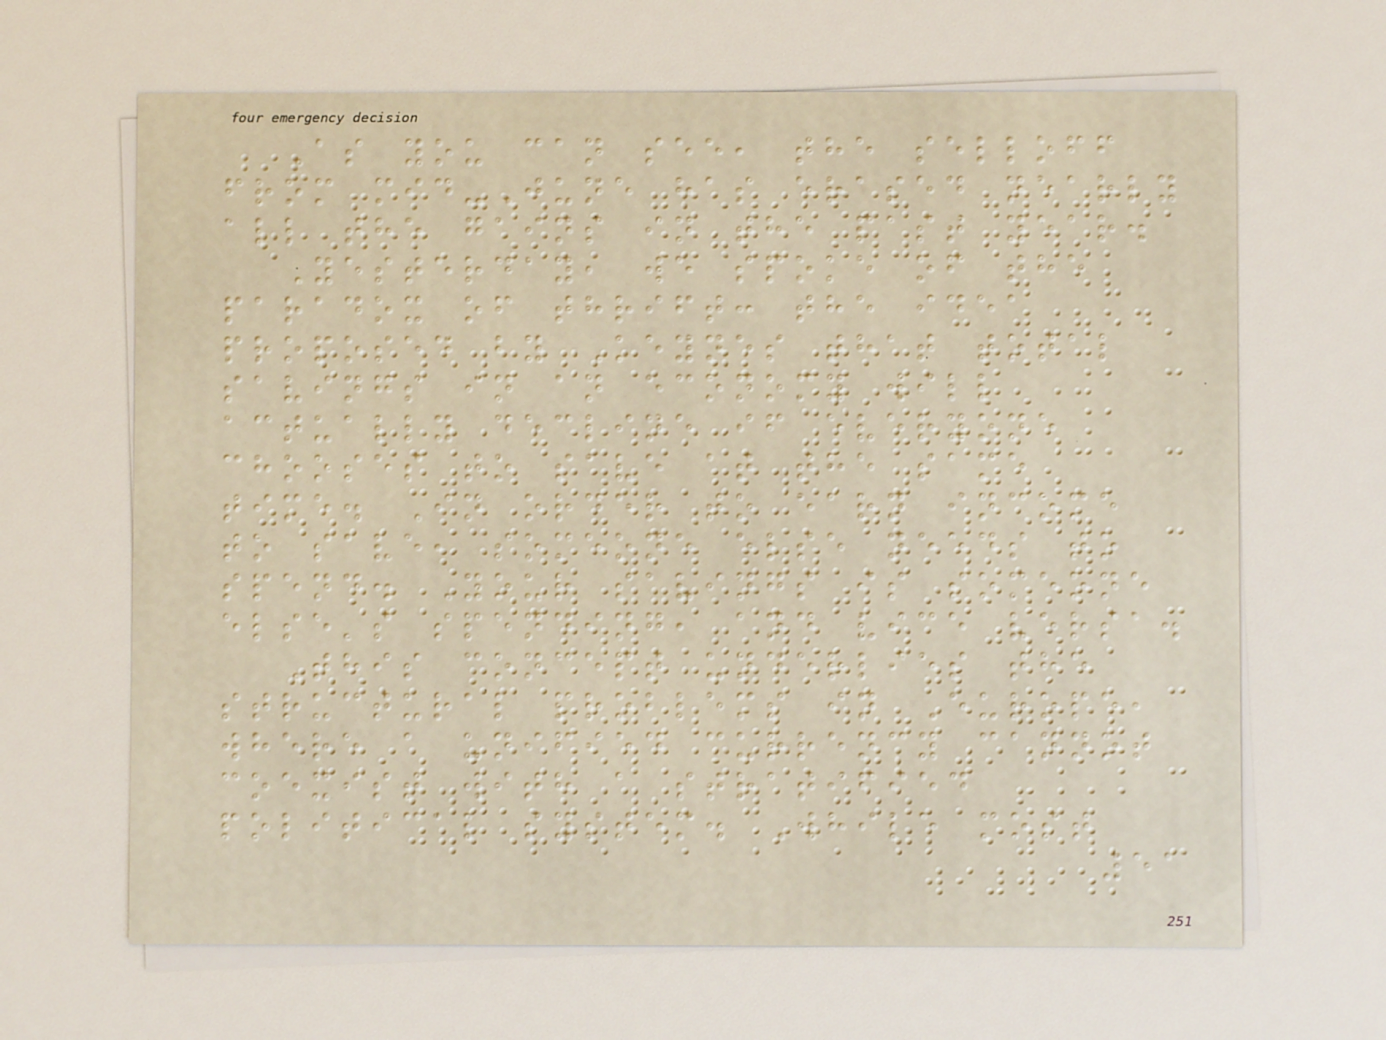As you can see, the selloff
from mid-June has erased nearly
all the gains in the past year.
Yesterday, we spoke of the
paradox of thrift: the idea
proposed by Keynes that total
savings in an economy will
actually decline if everyone
chooses to save at the same
time. In order to earn income
to save, someone else needs to
spend. Your savings is someone
else's spending, and vice versa.
This concept underlies the
structural problems in Europe,
where a unified currency cannot
coexist with a stratified
political system. While most
51
